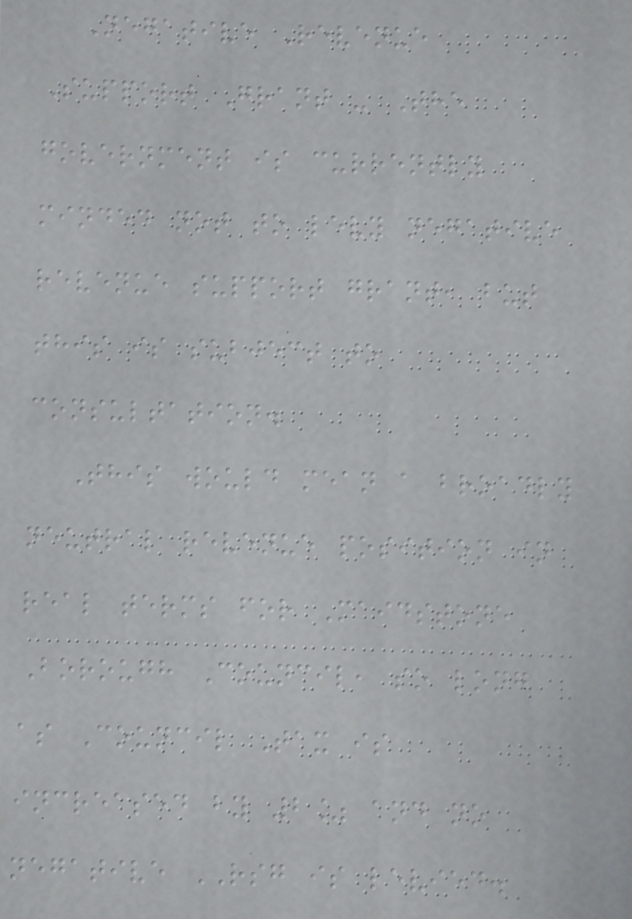Negative Revenue
Support Grant - The
government is currently
minded not to levy negative
revenue support grant, but
this is subject to
consultation.
This would mean a broadly
neutral revenue position in
real terms for Maidstone
Borough Council, so long
as Council Tax is
increased by 2% and no
negative RSG is levied.
